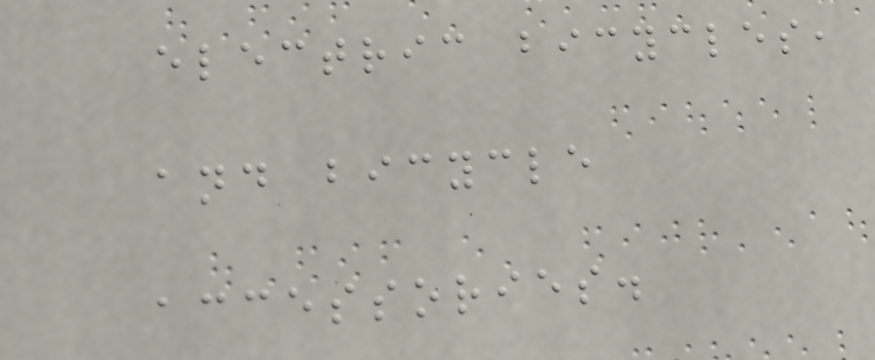electric bicycles,
and bicycle
accessories.
